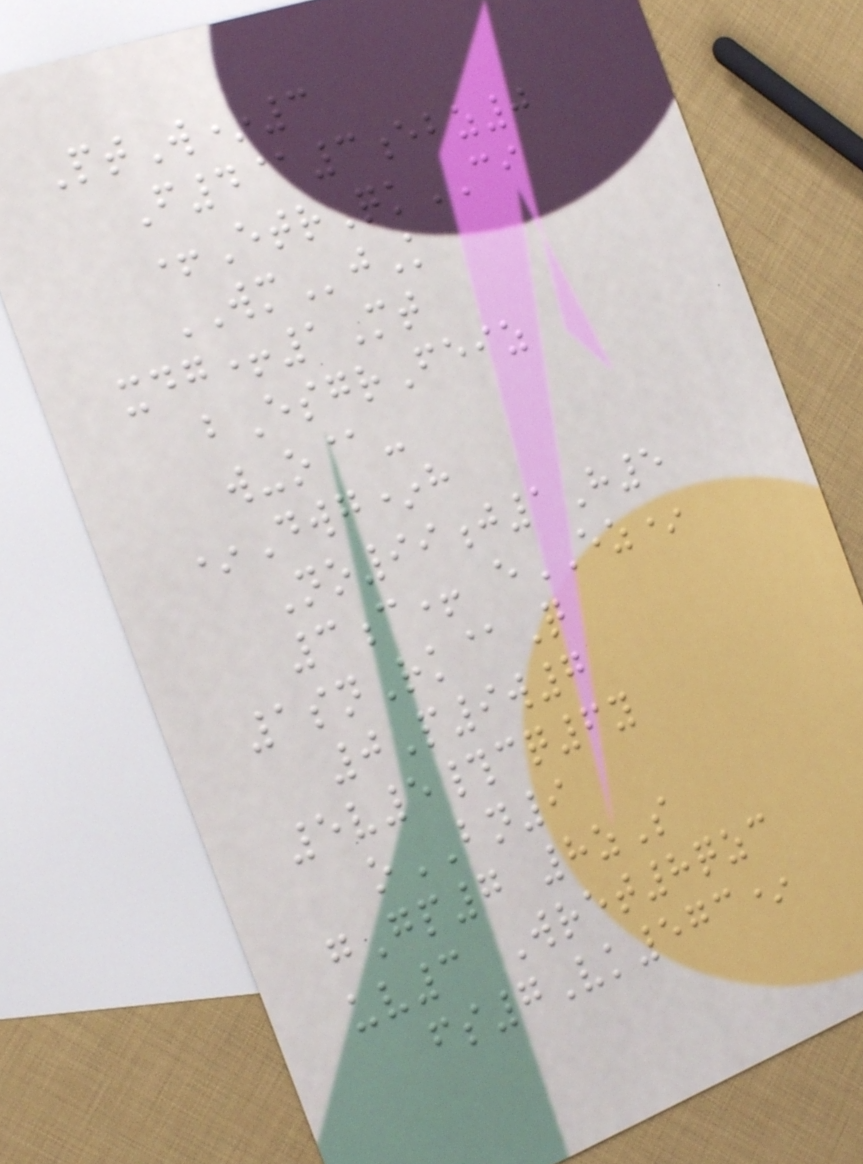PtW*3
F4@3ebz0
+EtrQkCI
WMjK
xdg+1Mt
bEsgrFeiz
w-o@-
*Dwg*h
No99j1H5
3c+ eEZ*
1snRk@Q
0P9w7
5v5#cq6y
oBN9
gGp7 8zS
uv3 Wret8qzc
fs7Vk573*
